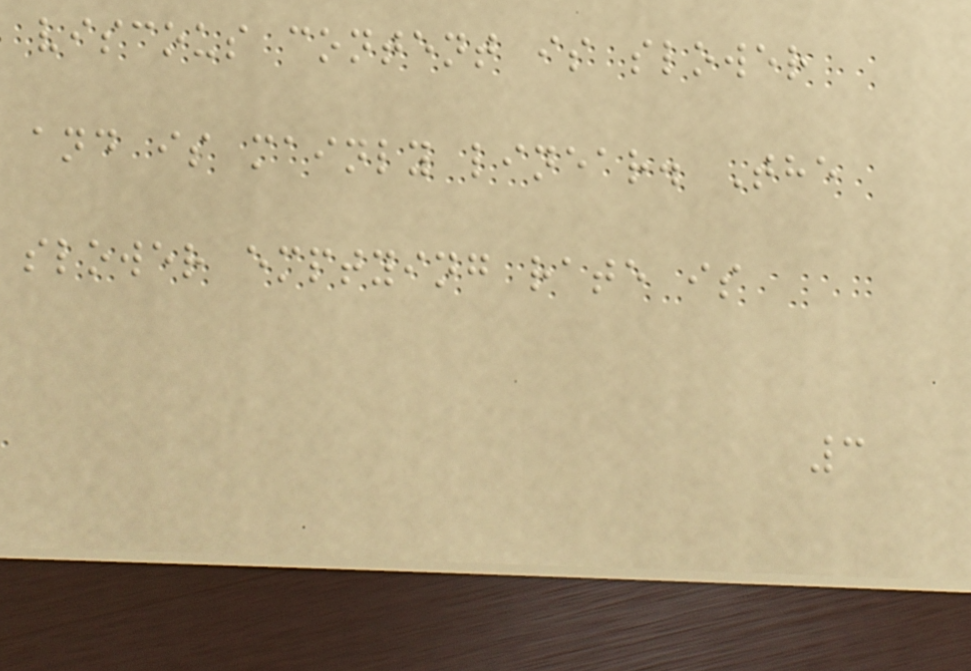viscous content is slower
and is mainly linear. The
slower emptying rate is
3
